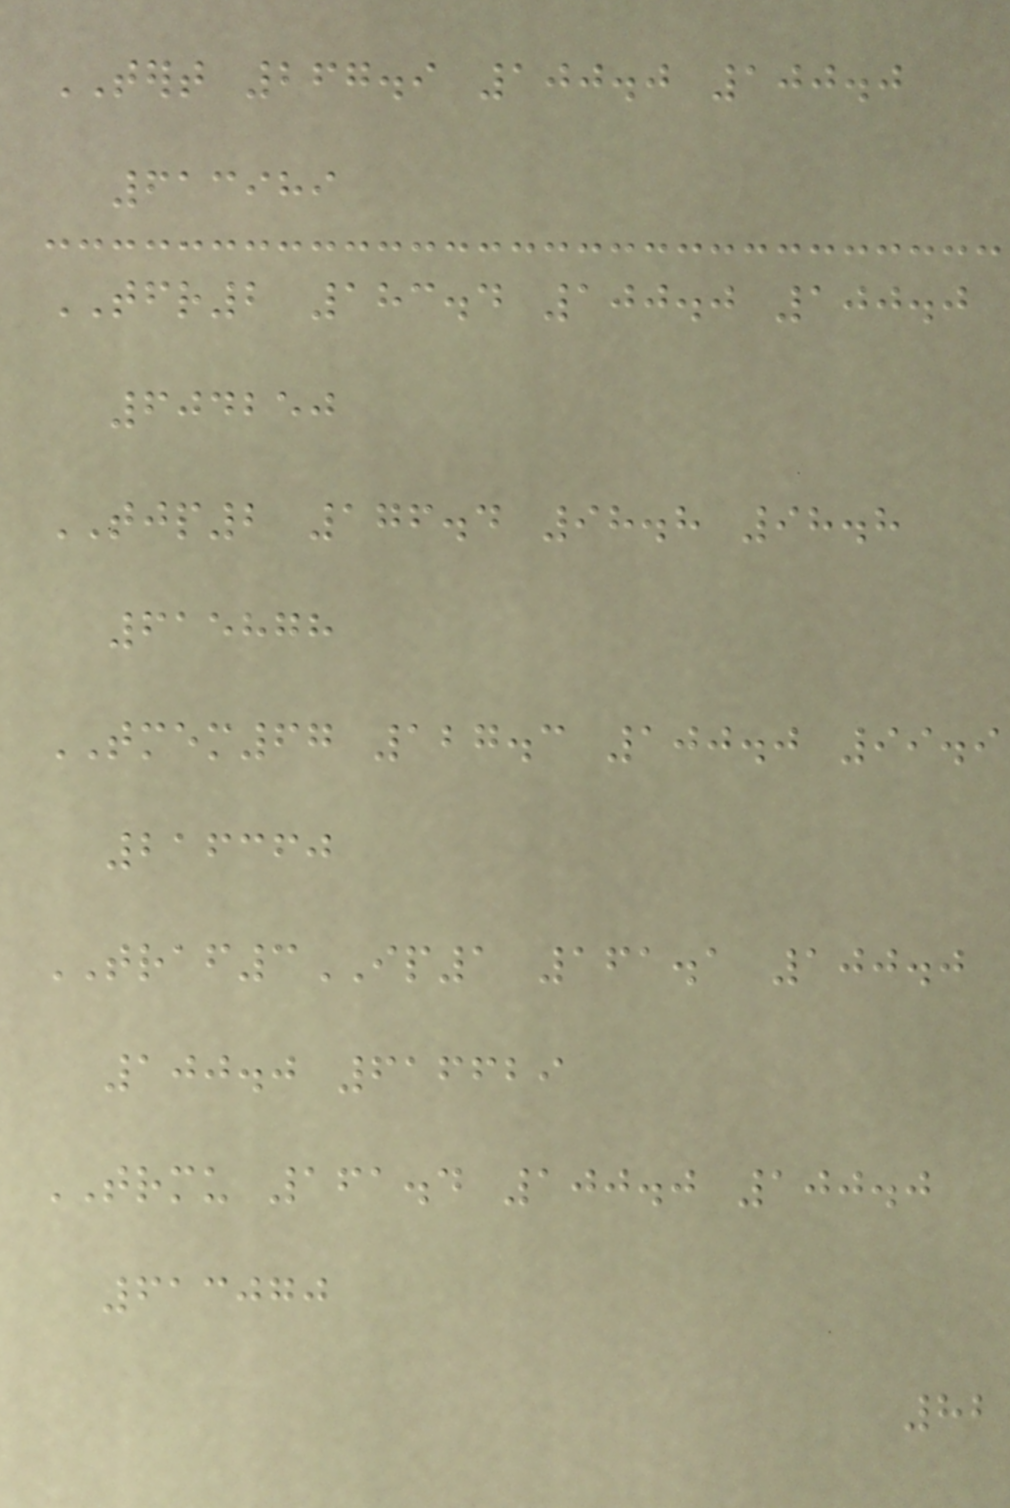TERT 267.9 100.0 100.0
613989
TFR2 183.4 100.0 100.0
604250
TJP2 176.4 98.8 98.8
615878
TMEM67 127.3 100.0 99.9
216360
TRAF3IP1 161.1 100.0
100.0 616629
TRMU 161.4 100.0 100.0
613070
82
